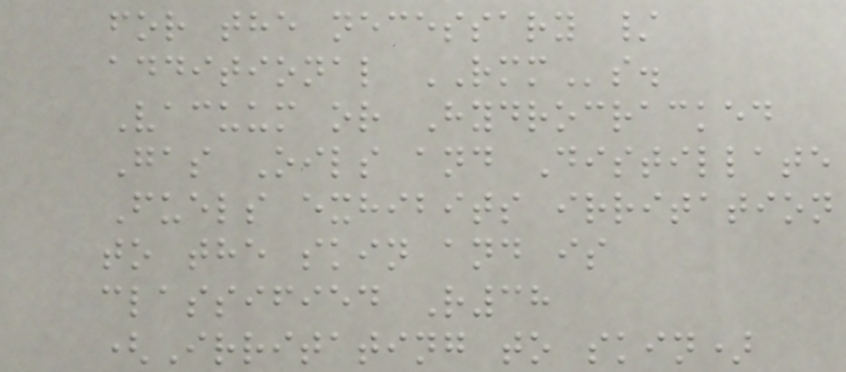for the necessary /
additional RMMs.
Vacuum or Hydrocracked
Gas Oils and Distillate
Fuels exhibits irritation
to the skin and is
classified R38
(Irritating to skin)
